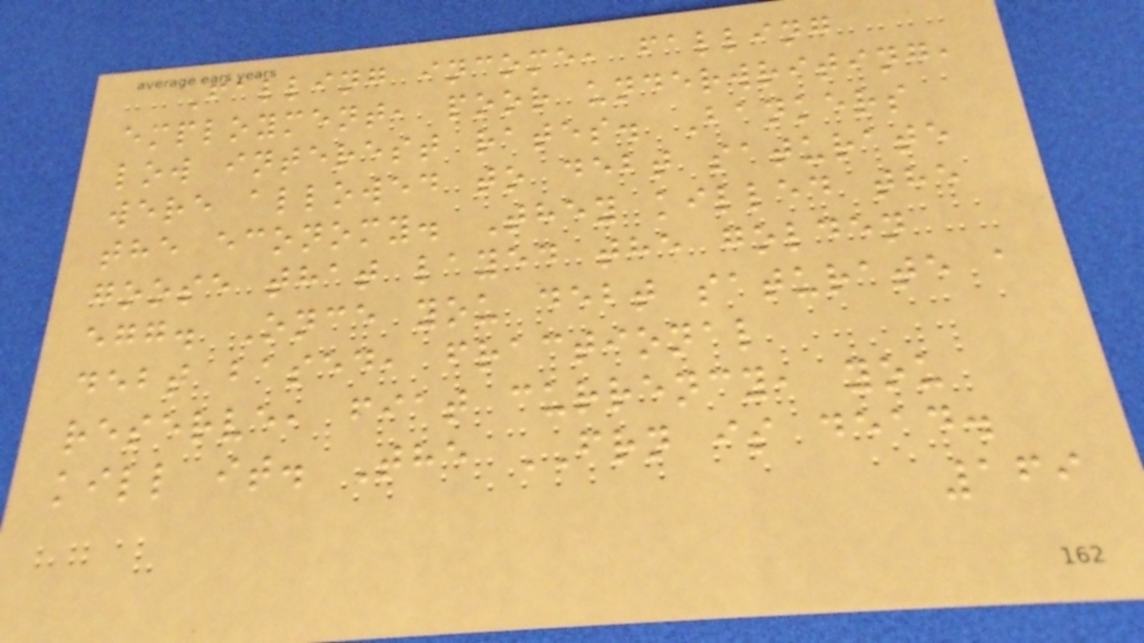Falling income, falling
employment, poor underwriting,
low interest rates. Bankers
were allowed to debt saturate
the economy. They killed the
goose that layed the golden
egg. Once you debt saturate a
debt based, fractional
reserve, fiat currency, you
kill it. The FRN is dead.
169
